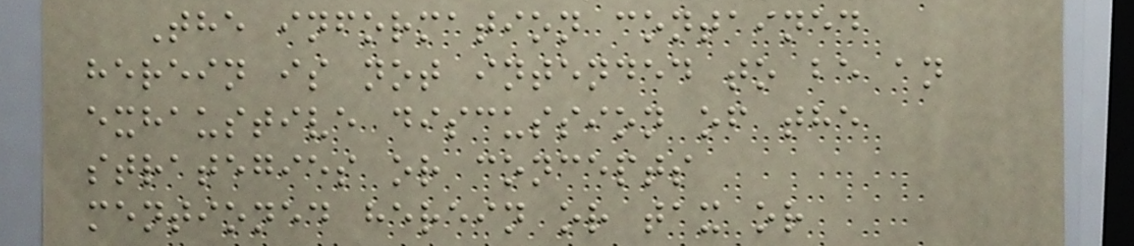The information contained
herein is not intended to be an
exhaustive discussion of the
strategies or concepts
mentioned herein or tax or
